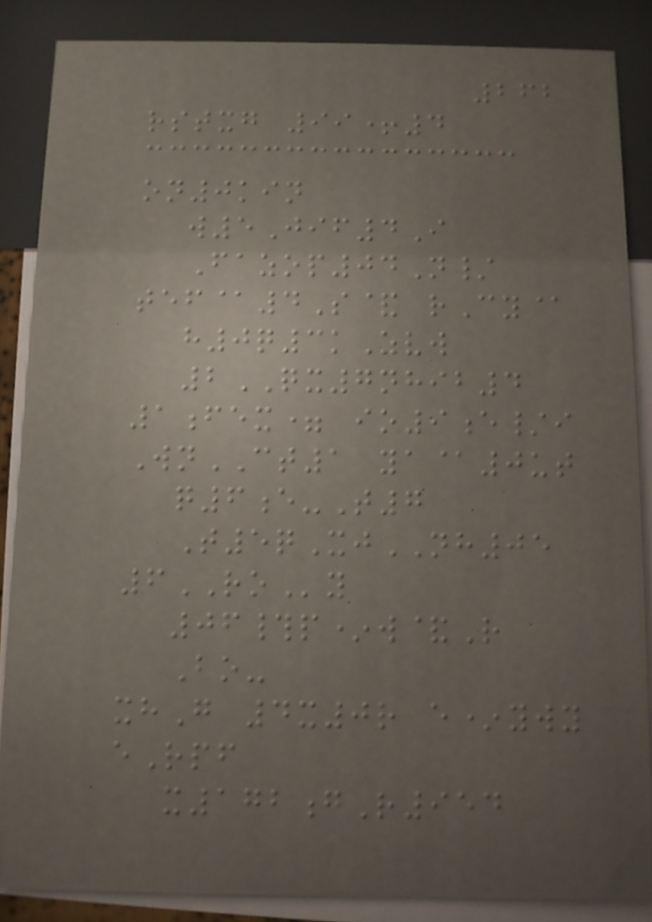262
rstxg 99+4
on0kin
w5Jif4I
Fazop04N/
tef@4S& rCy@
h0q3kZvw
2QX7nhib4
1fex= io9e/i
WnCT1 ya@0ut
q6e-T7
T5qXjNH05
6ROy
06#p*w&R
Bo-
xhG 4x0r e*ywy
eRpf
x172gR954
